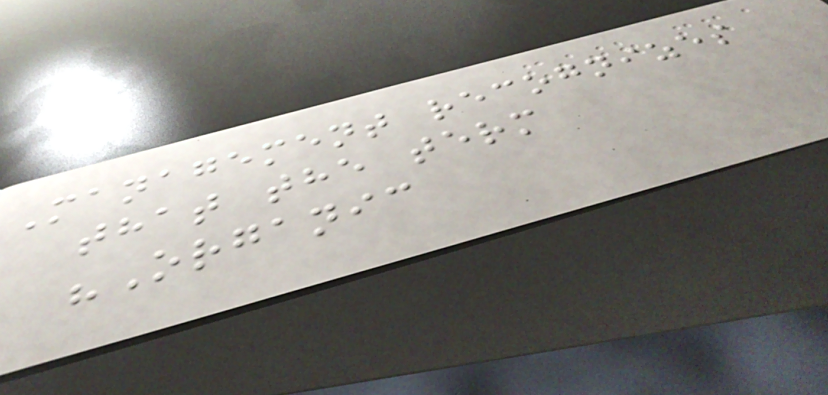Management recognizes
that the term
"Organic
